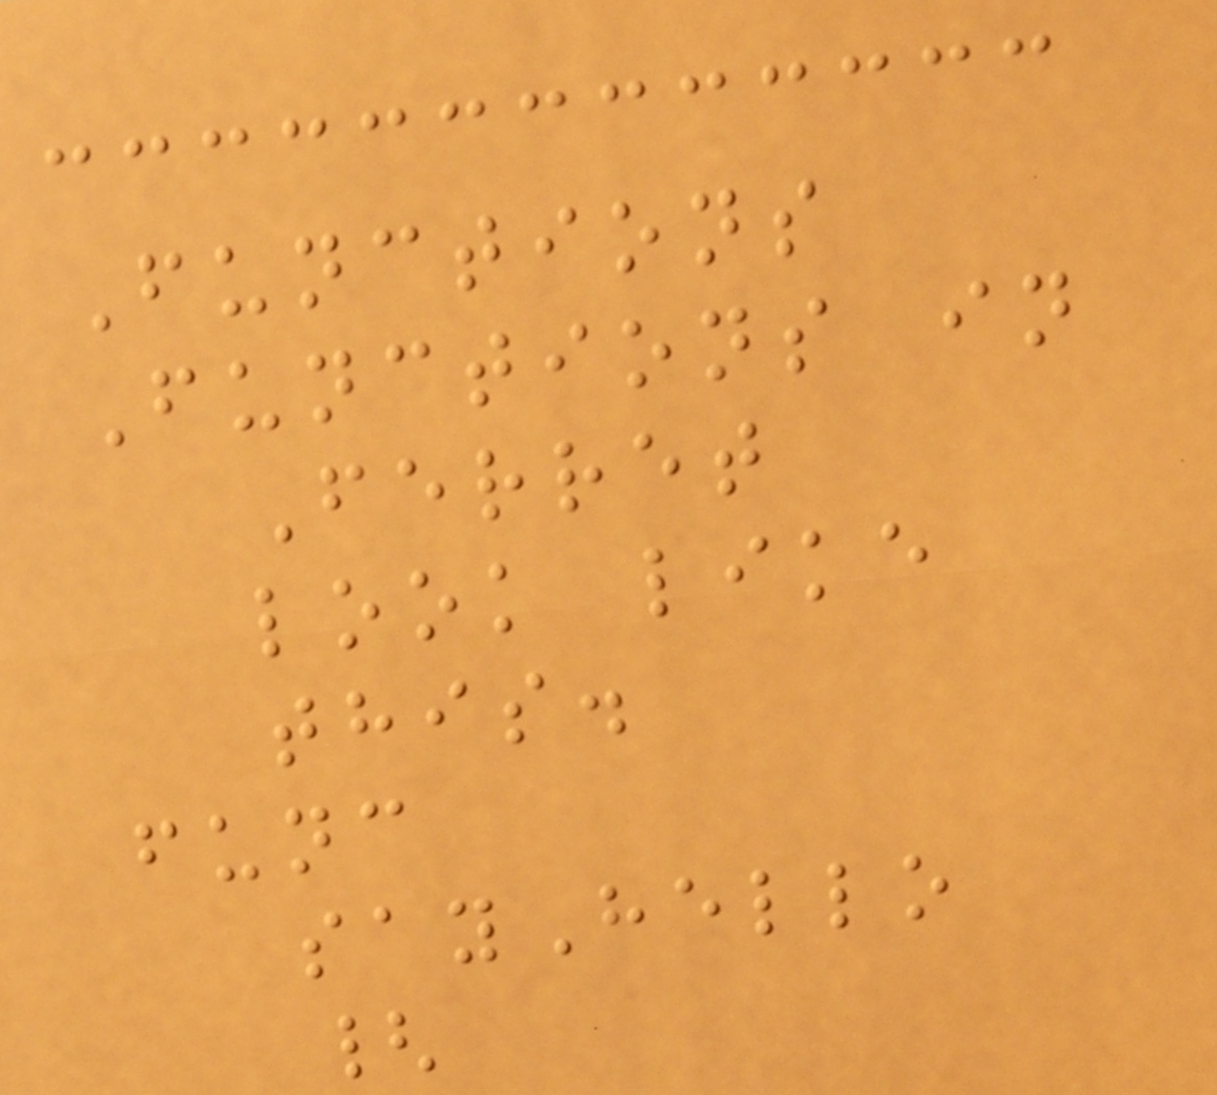Functions
Functions in
Ferret
look like
this.
func
sayHello
{
